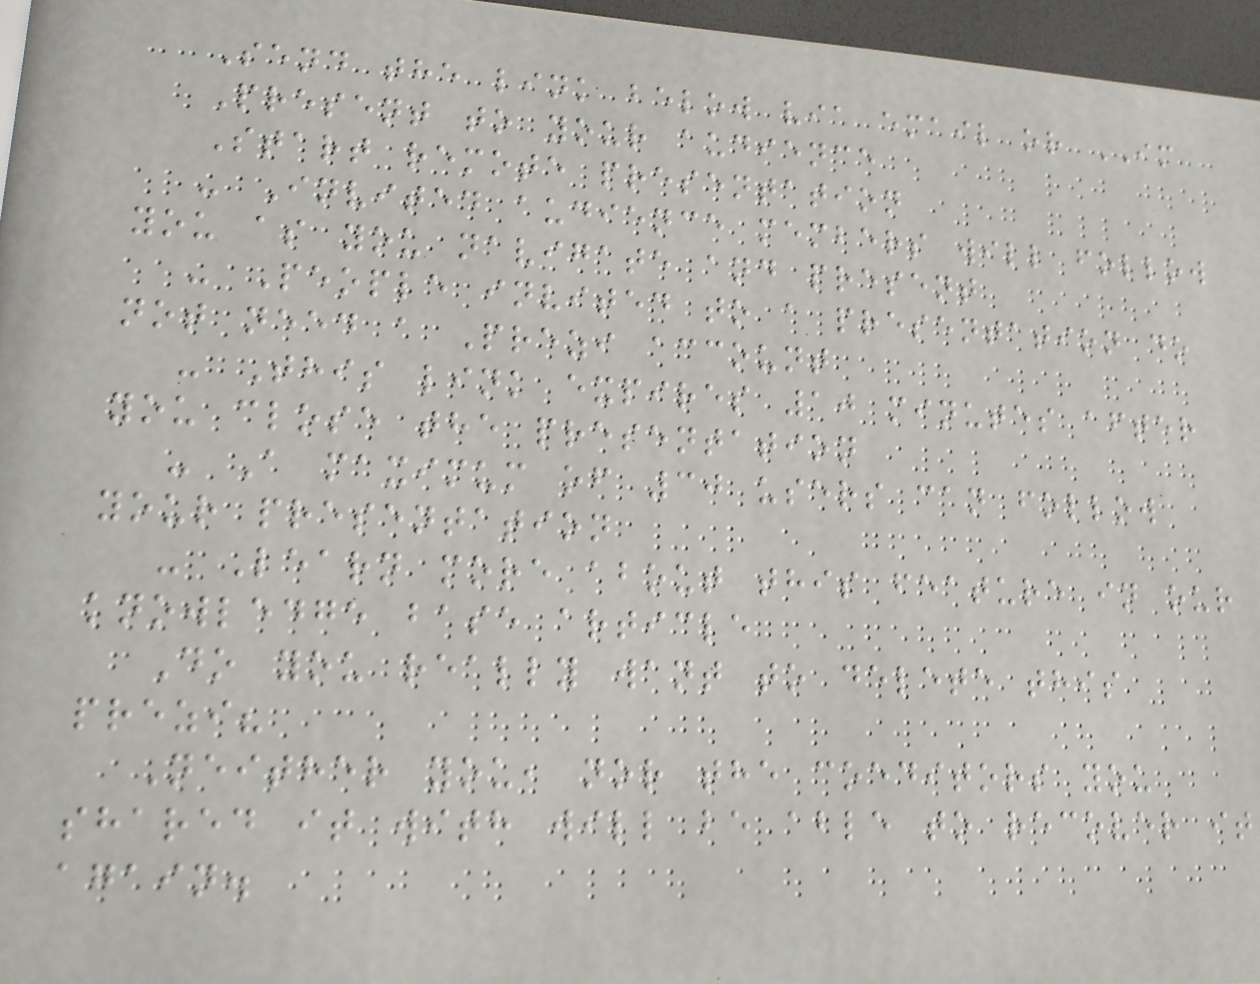Send the link below via email or IM
Present to your audience
Start remote presentation
- Invited audience members will follow
you as you navigate and present
- People invited to a presentation do
not need a Prezi account
- This link expires 10 minutes after
you close the presentation
- A maximum of 30 users can follow
your presentation
- Learn more about this feature in our
knowledge base article
Do you really want to delete this
prezi?
Neither you, nor the coeditors you
shared it with will be able to recover it
again.
